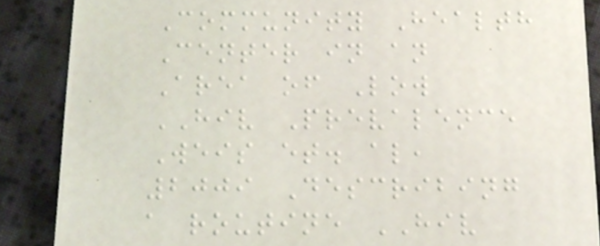Community Health
Center in an
Area of Low
HIV Prevalence
Weis et. al,
2009 Describing
a routine HIV
